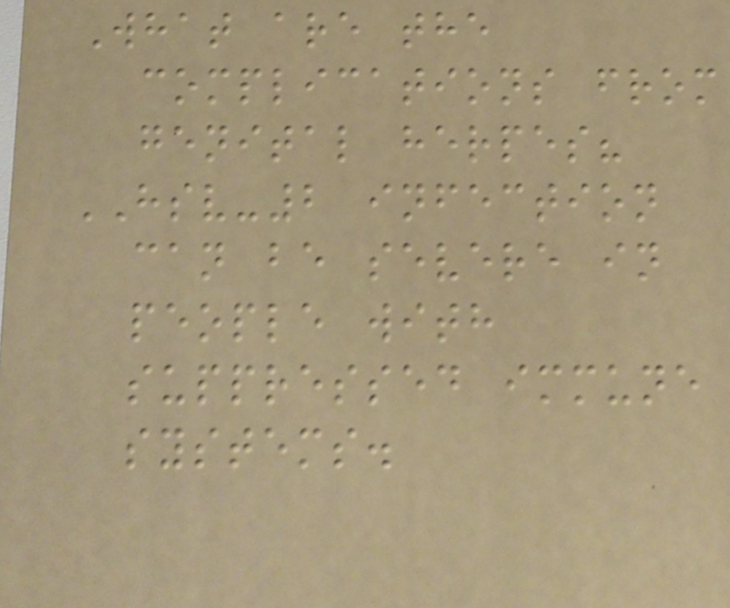What are the
complications from
genital herpes?
HSV-2 infection
can be severe in
people with
suppressed immune
systems.
